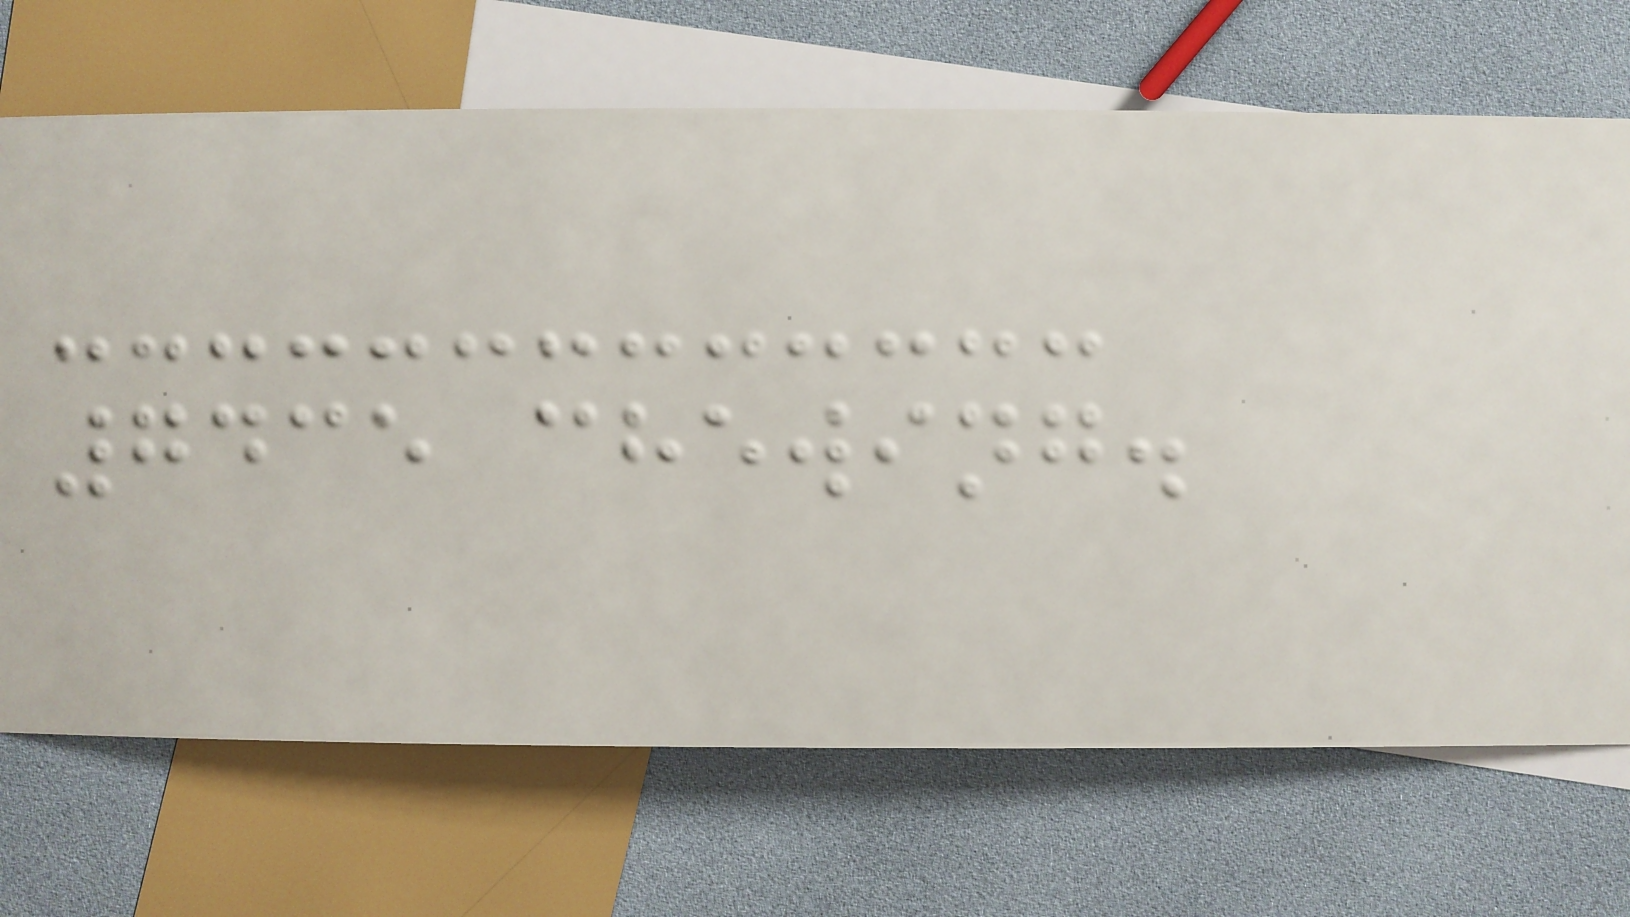7435 chewing.
